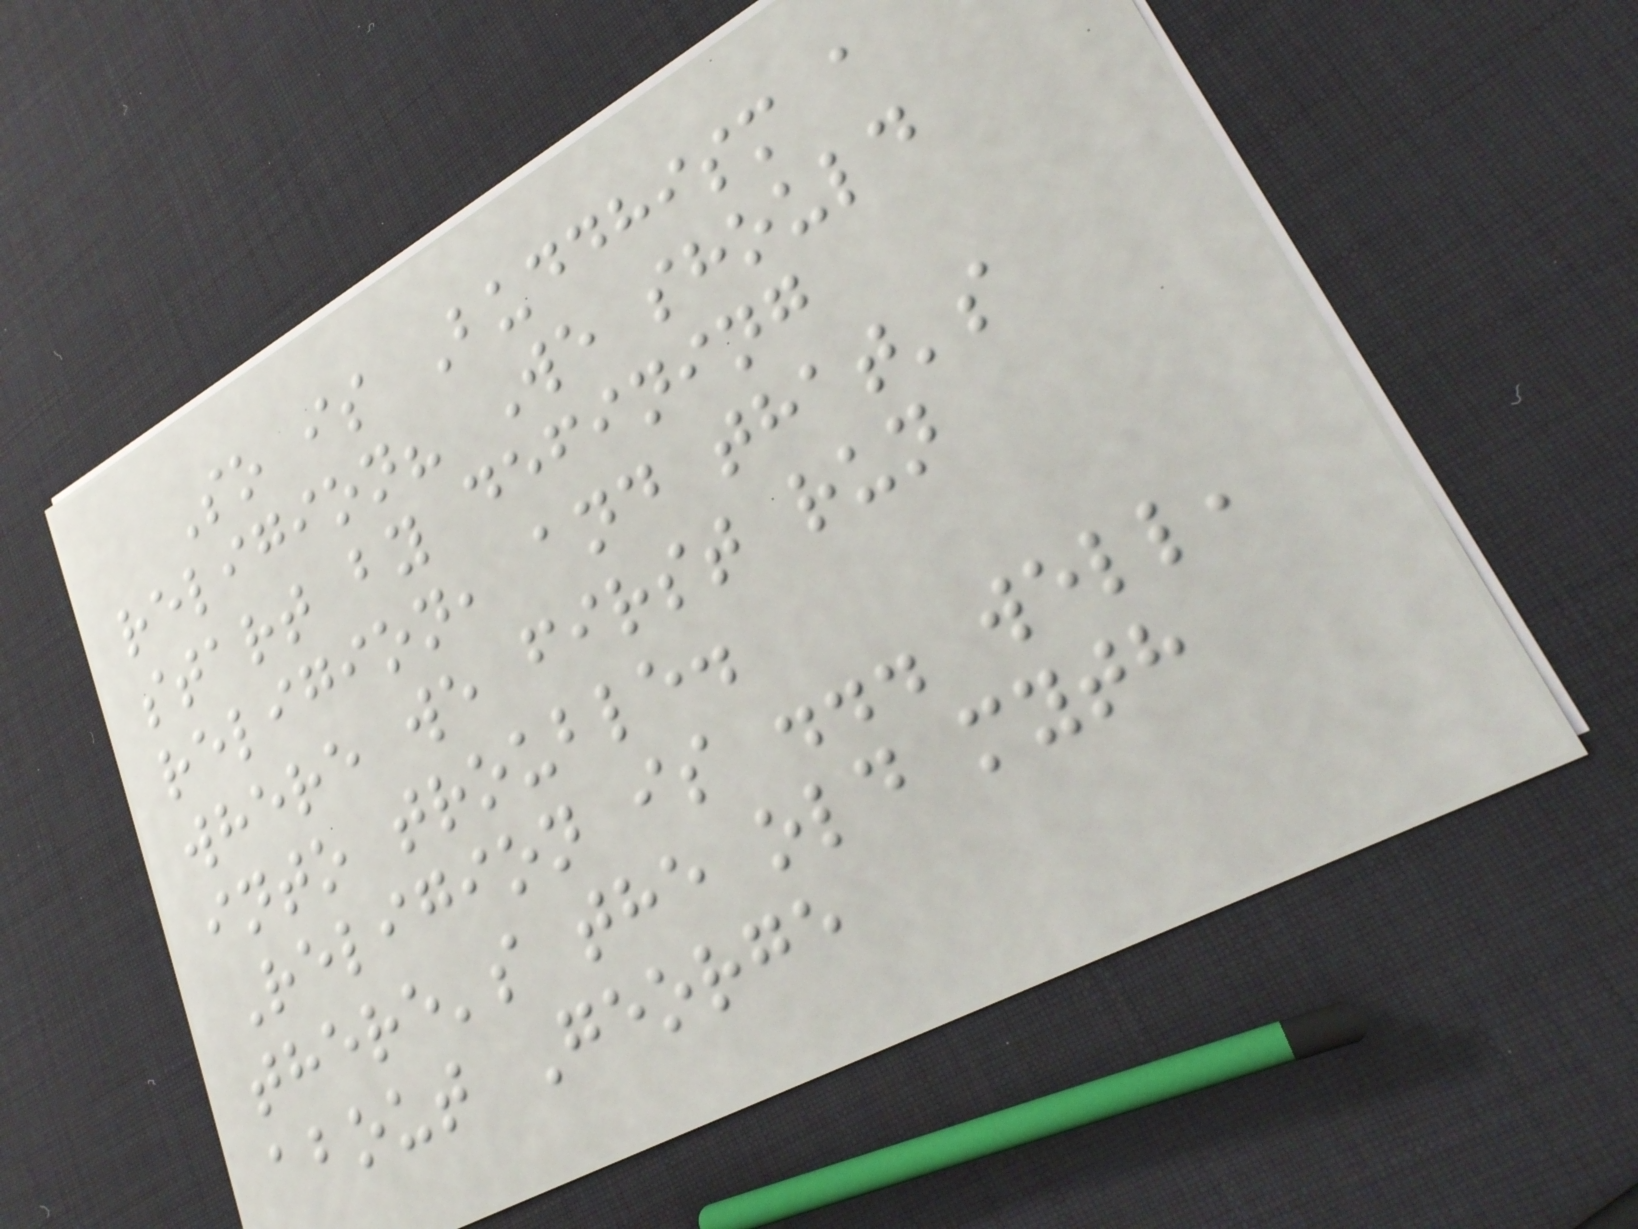So is Buddhism a
religion? We should
start by defining
religion, and that's
where we first run
into trouble.
Religion is ... well,
there's the old myth
about George
